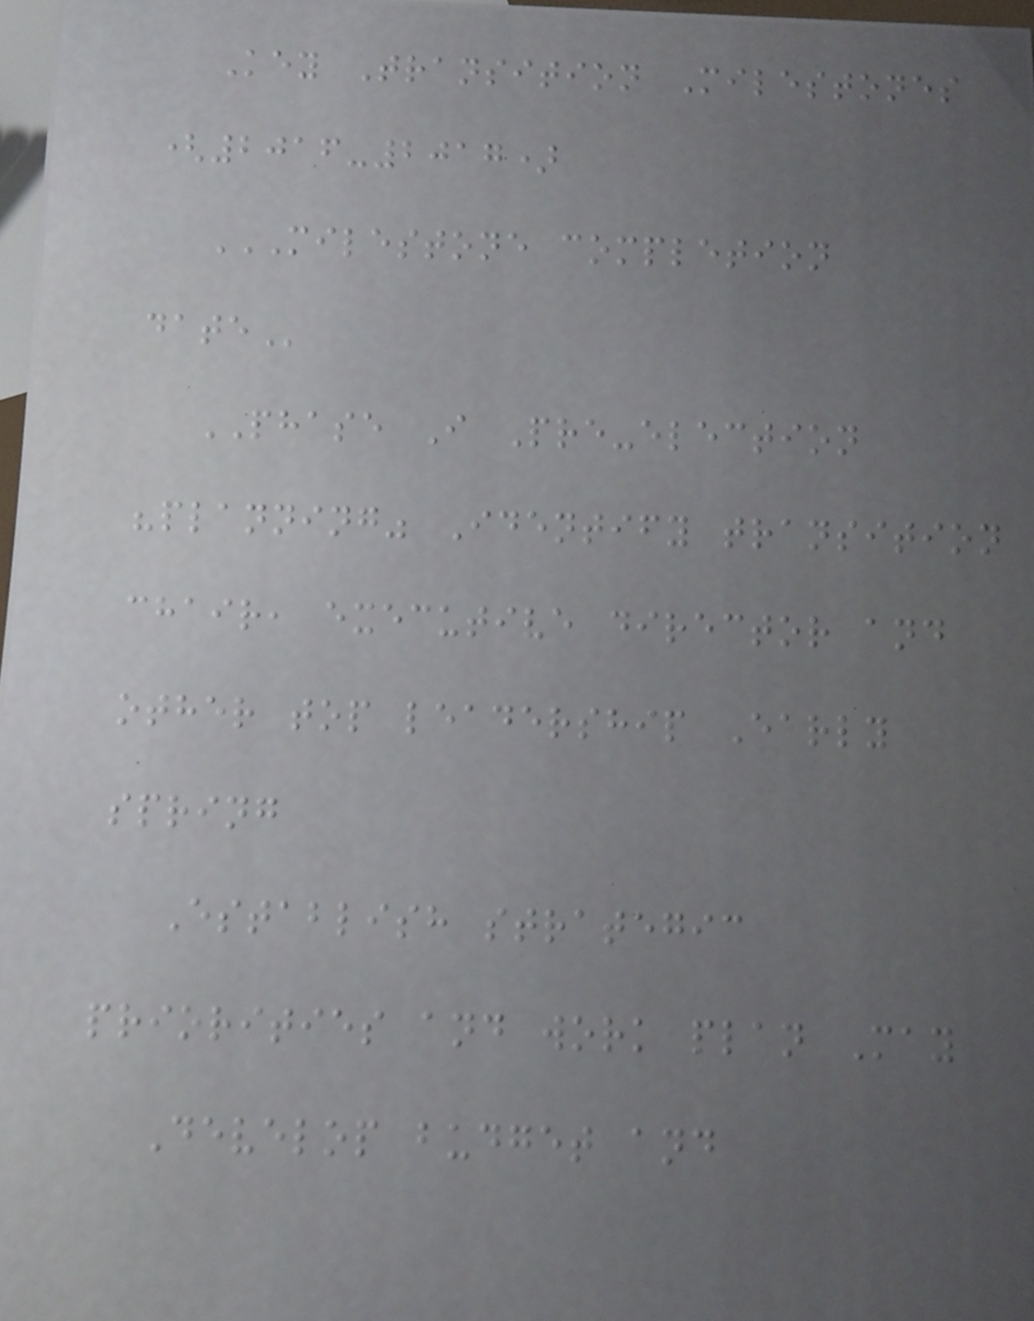Key Transition Milestones
(2016-2017)
MILESTONE COMPLETION
DATE
PHASE I Pre-election
"planning" Identify transition
chair, executive director and
other top leadership Early
spring
Establish strategic
priorities and work plan May
Develop budget and
